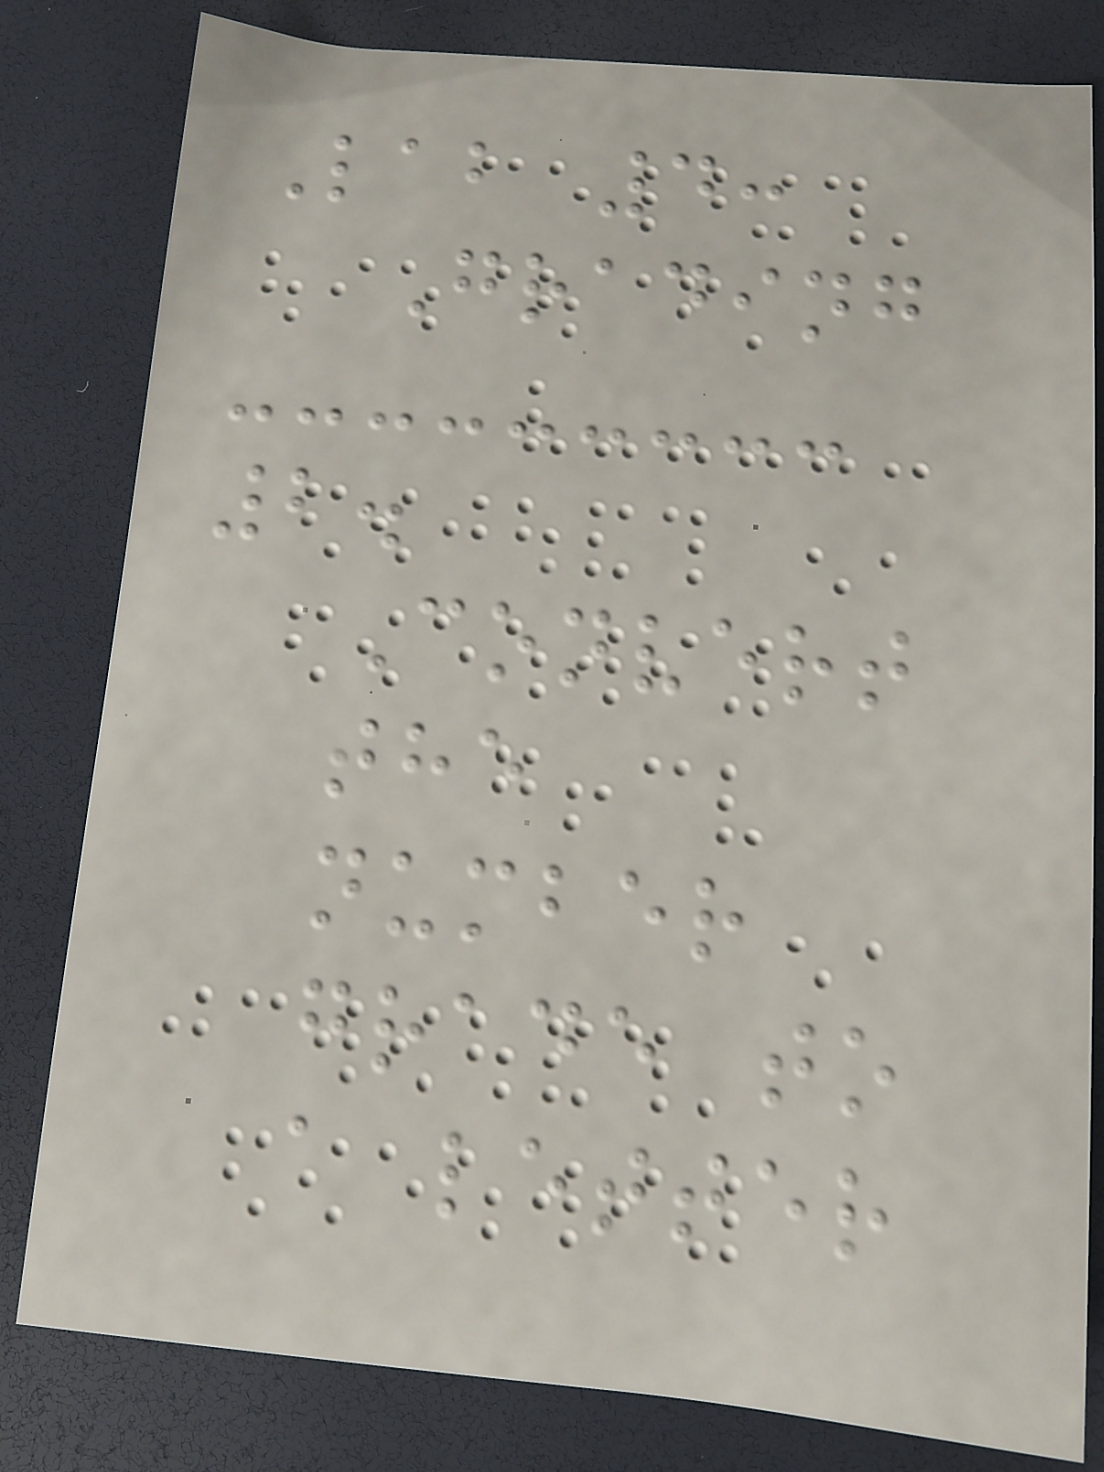Lab 4:
Grading
2.
Convert
the
number
grade to
a letter
